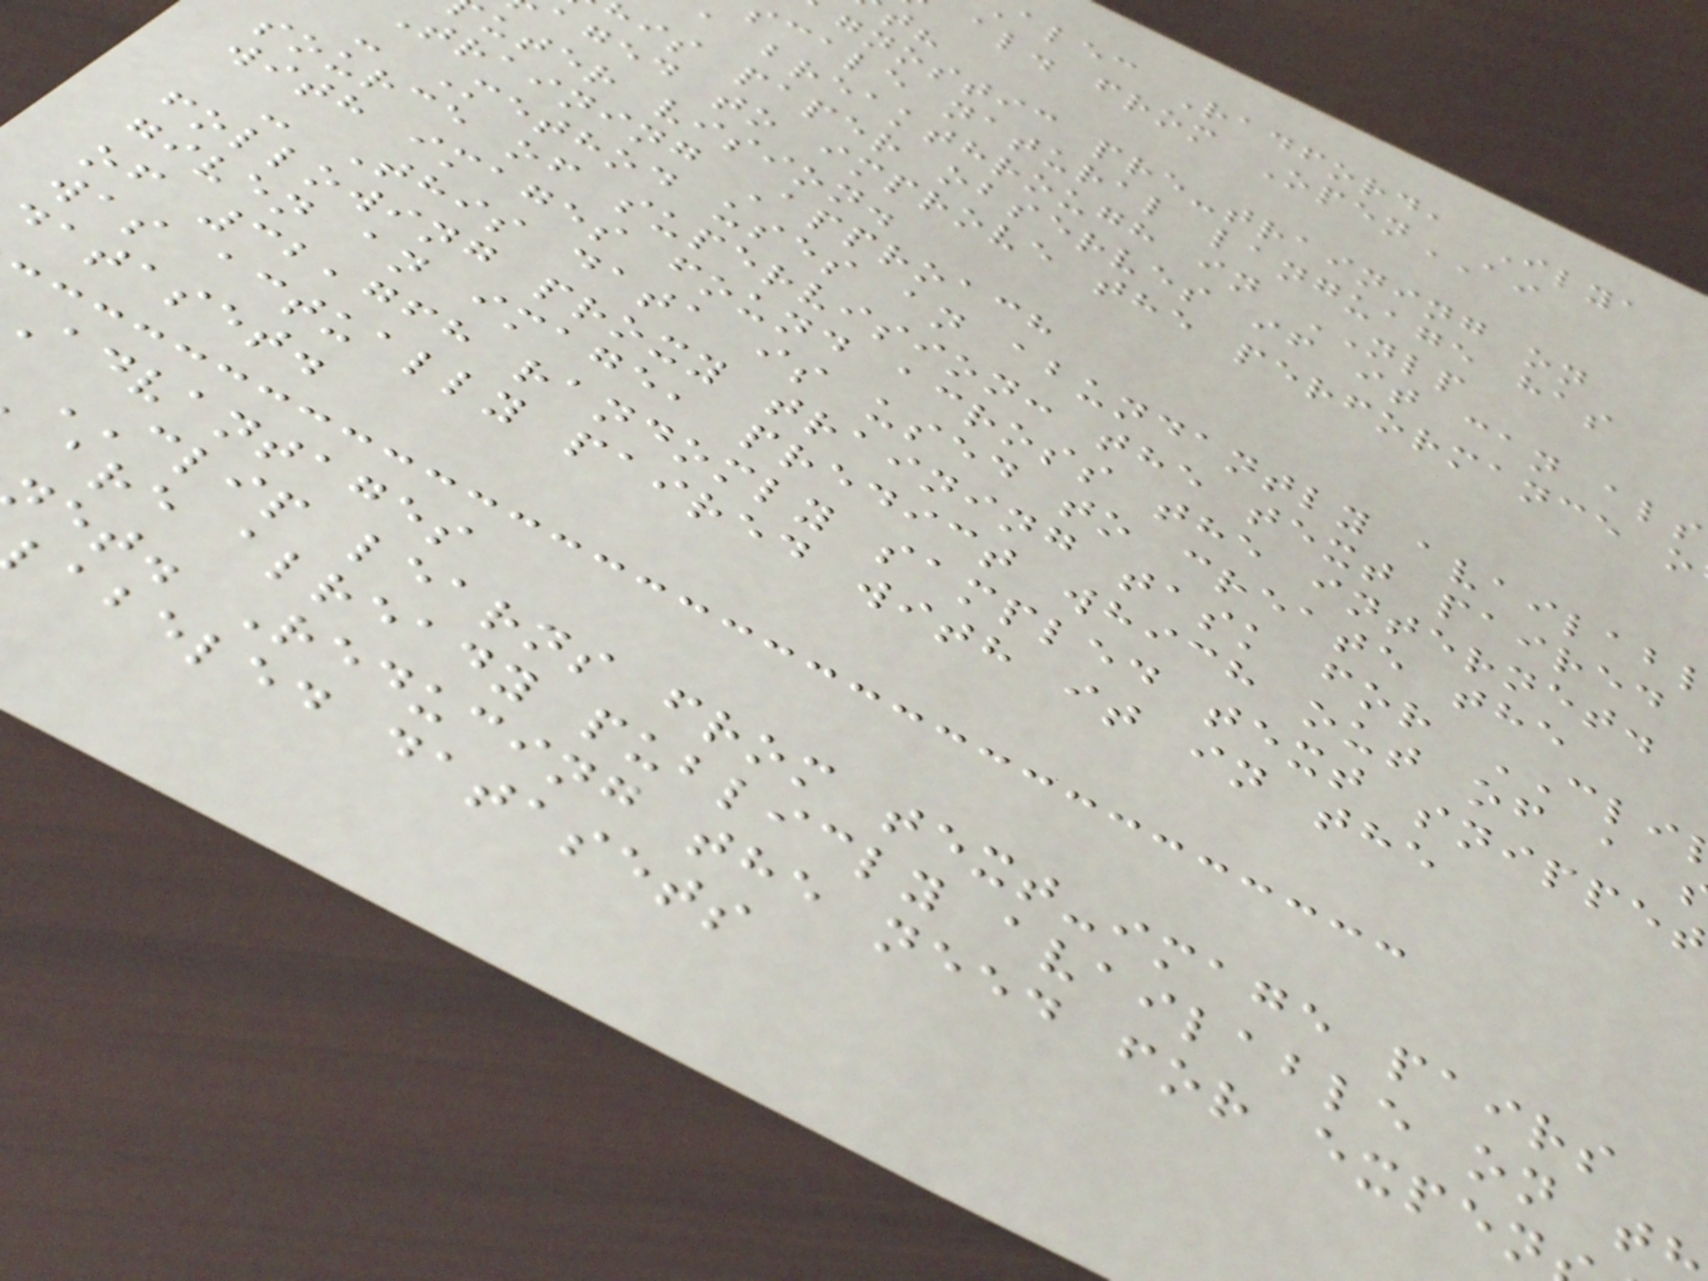alec Radford, Ilya
al. from OpenAI
gnostic pre-training on
scale natural language has
a breakthrough in NLP
is paper observes if it can als
aged to improve the performance o
uter vision.
Training Approach
- Method uses an abundantly availab
source of supervision: the text paired
with images found across the internet.
- This data is used to create the
following proxy training task for CLI
given an image, predict which out of a
of 32,768 randomly sampled text snippet
was actually paired with it in the
dataset.
Advantages
CLIP learns from text-image pairs
are already publicly available on t
net. Reducing the need for expen
labeled datasets
